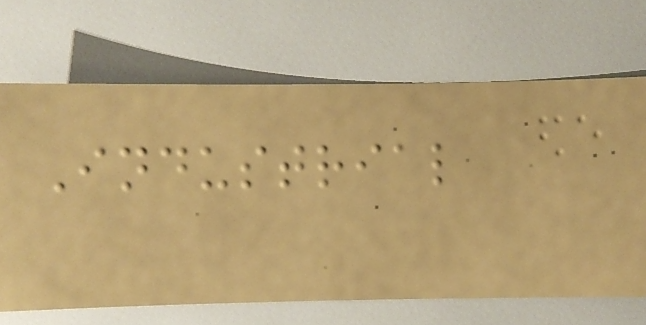Industrial
